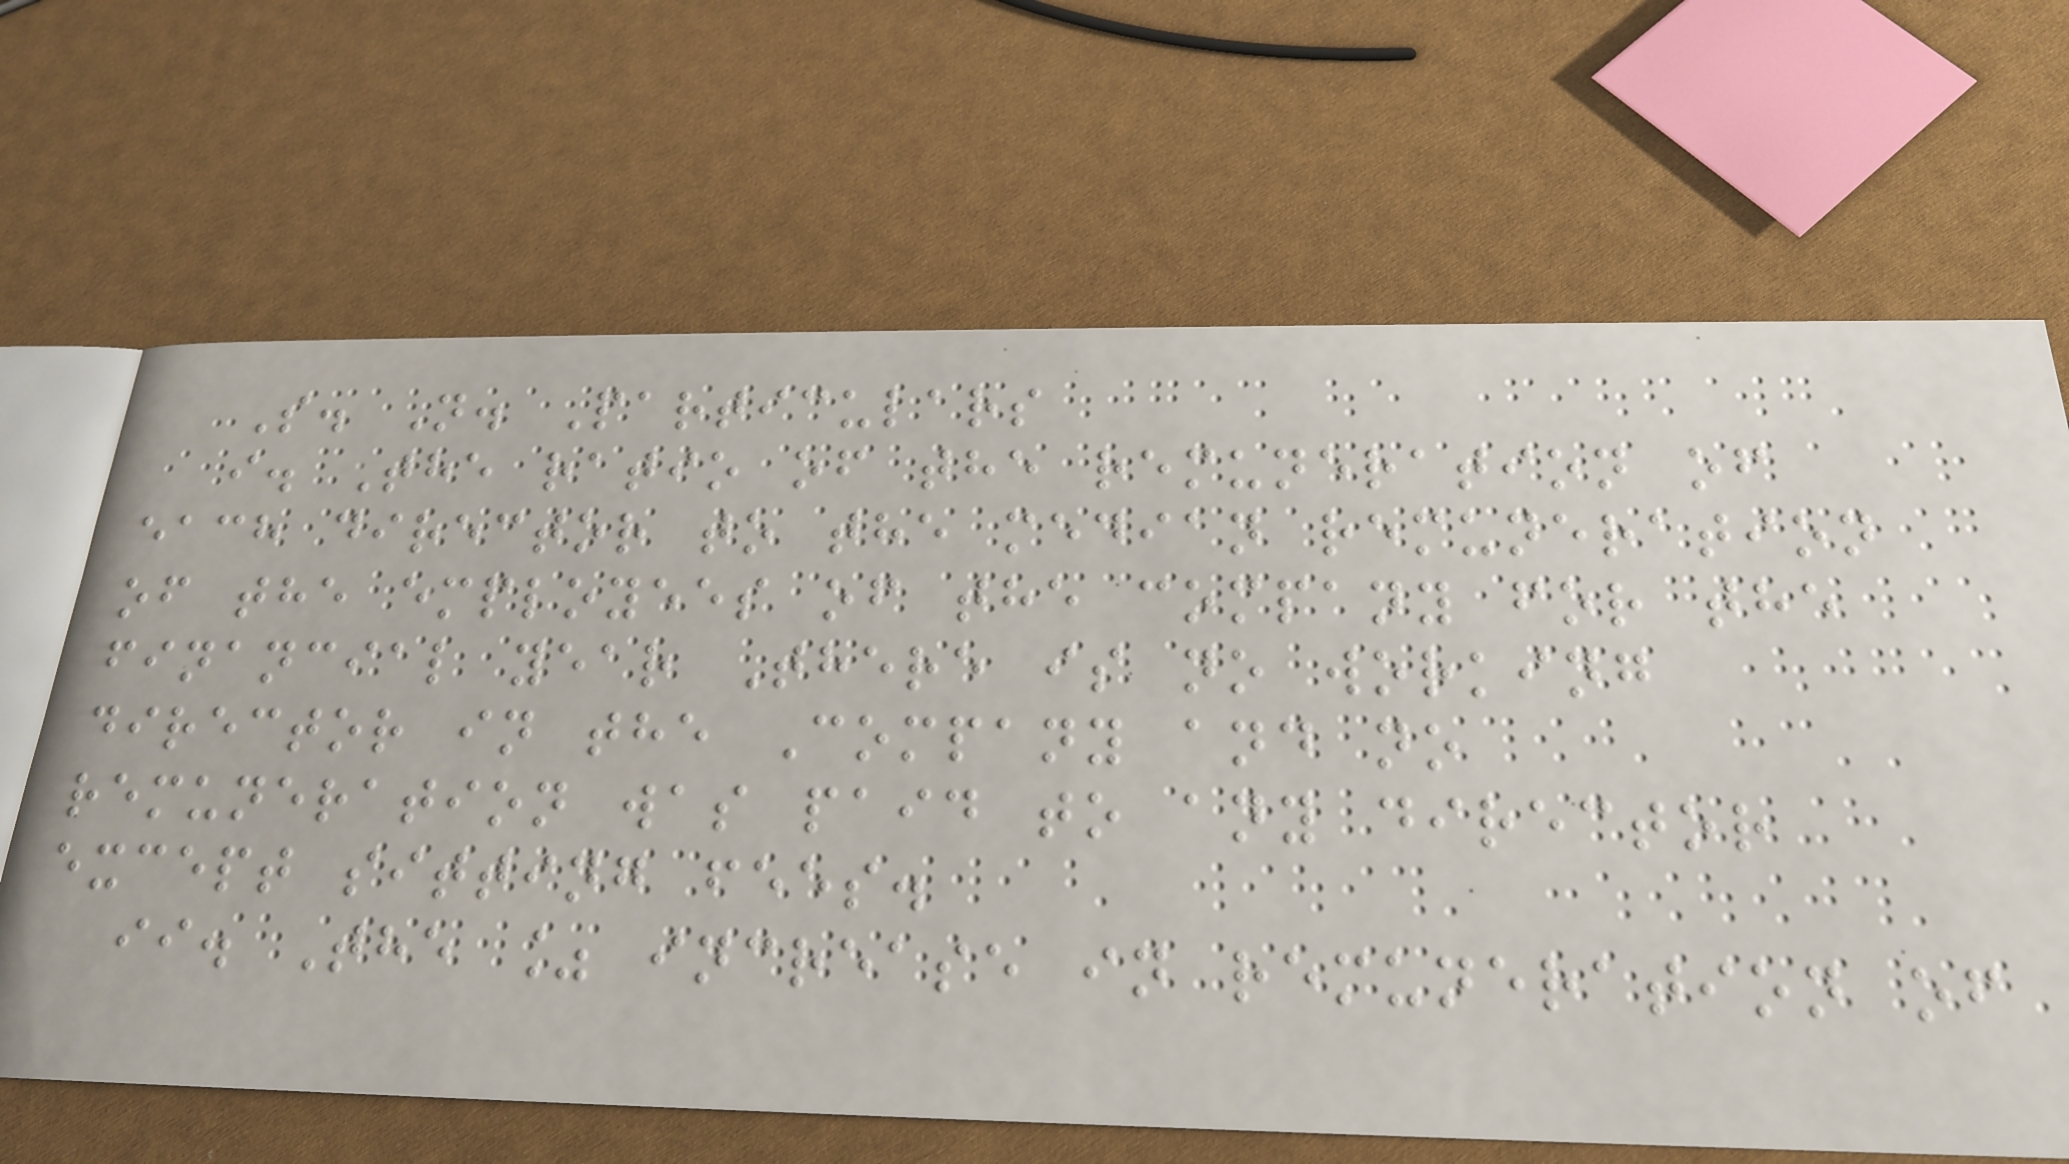S. N. Particulars
i. The ratio of the remuneration of
each director to the median remuneration
of the employees of the company for the
financial year There is no working
director in the Company and no
remuneration was paid to any director
except sitting fees.
ii. The % increase in remuneration of
